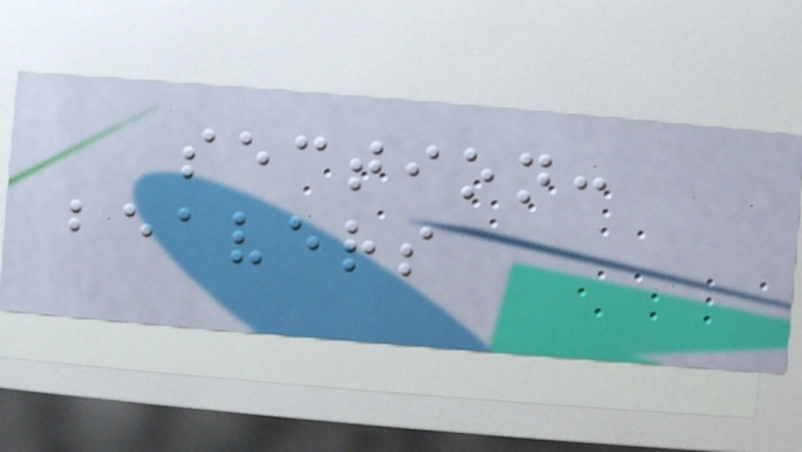section:
beavers
